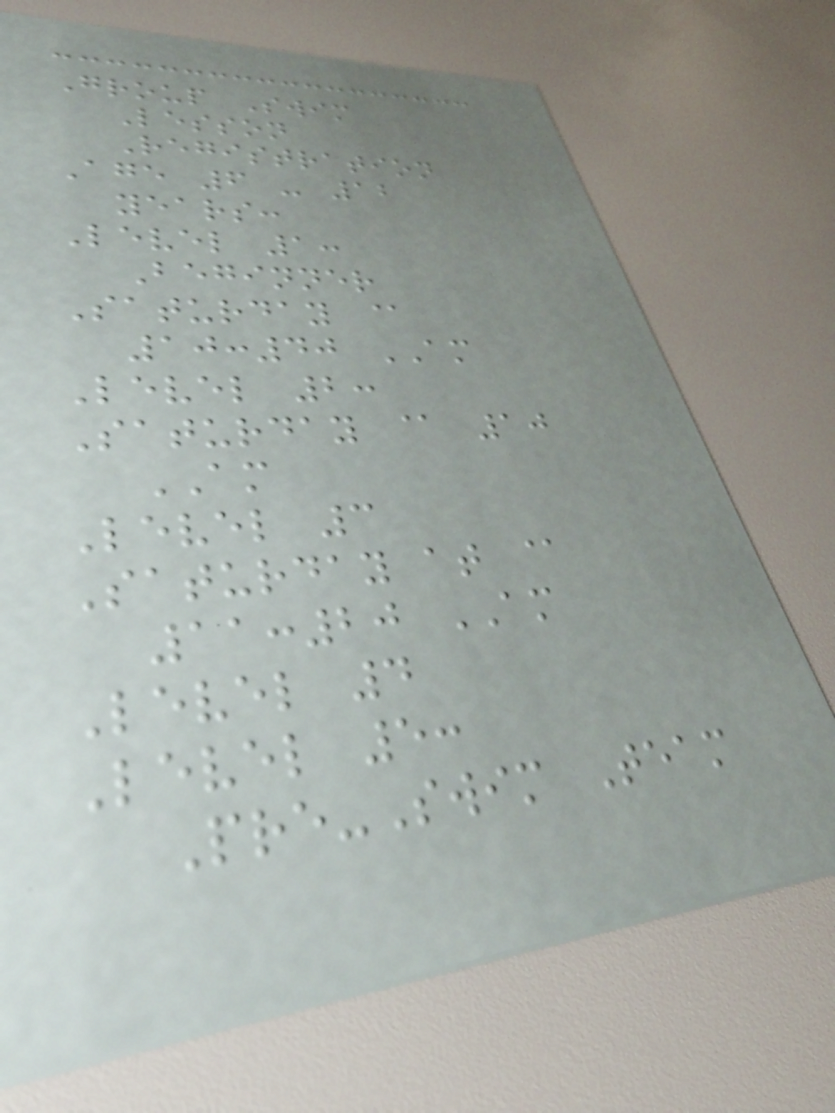Group Swim
Lesson
Registration
Age 6 - 12
years:
Level 1:
Beginner
Saturday @
10:40 AM
Level 2:
Saturday @ 10
AM
Level 3
Saturday at @
11:20 AM
Level 4
Level 5:
Pre-Swim Team
